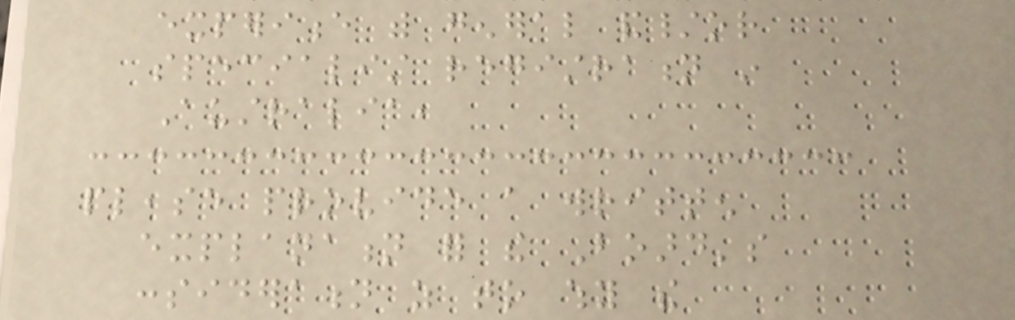experience with general and/or
specialist registration in
Australia,
please provide a written
explanation for the Board's
consideration as to why the
